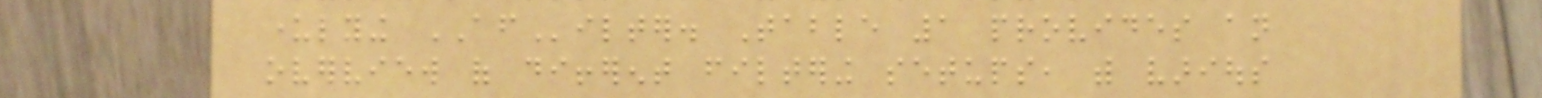underlying AFilter. Table 1 provides an
overview of different filtering setups, with various
